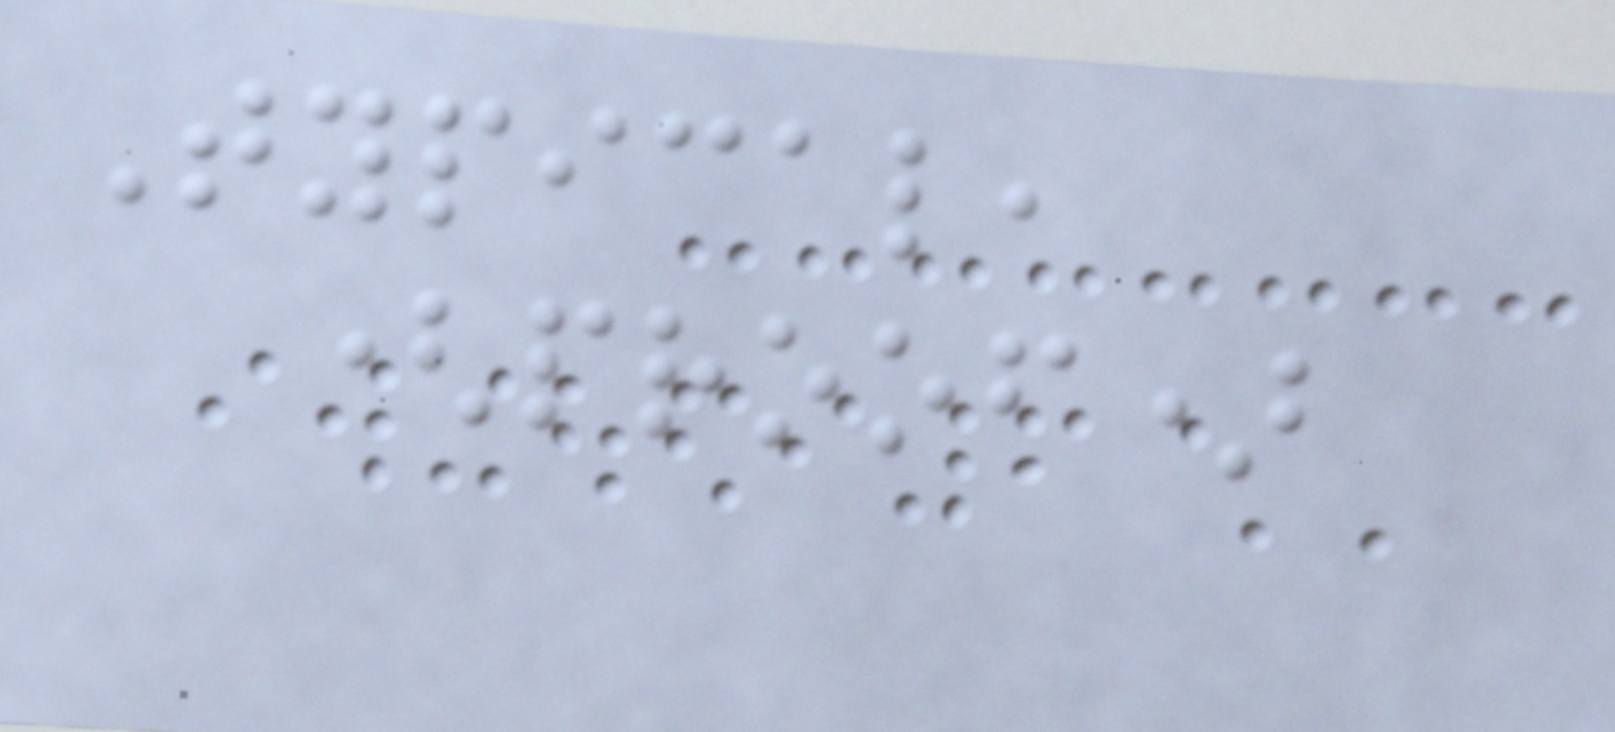Typical,
(proof)
